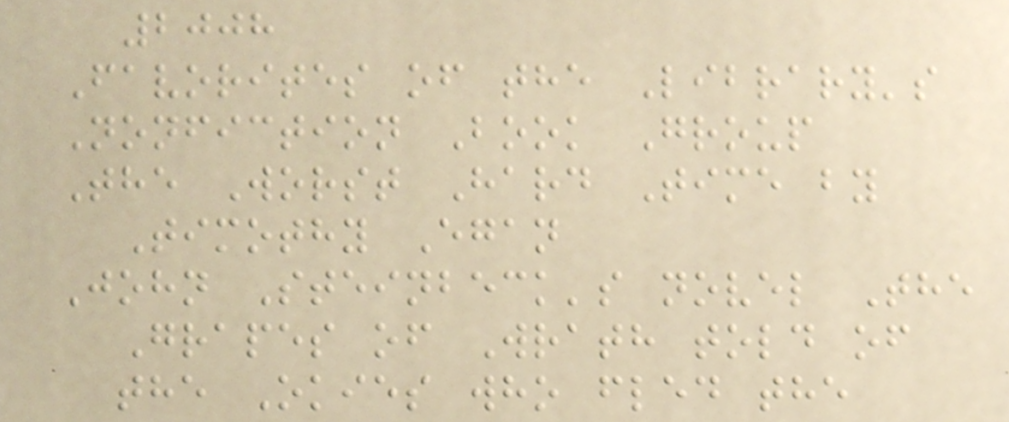2008
Favorites of the Library's
Nonfiction Book Group
The Worst Hard Time by
Timothy Egan
John Steinbeck's novel The
Grapes of Wrath told of
the Okies who fled the
